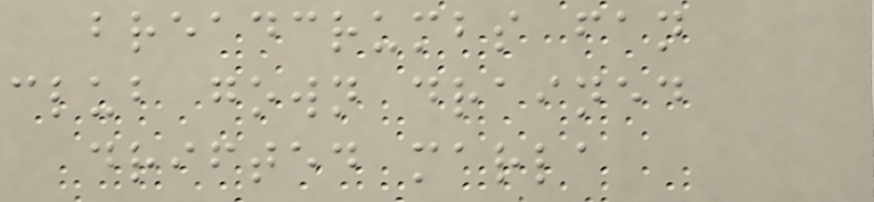breadcrumbs fan
club gown drained
drifted marla
